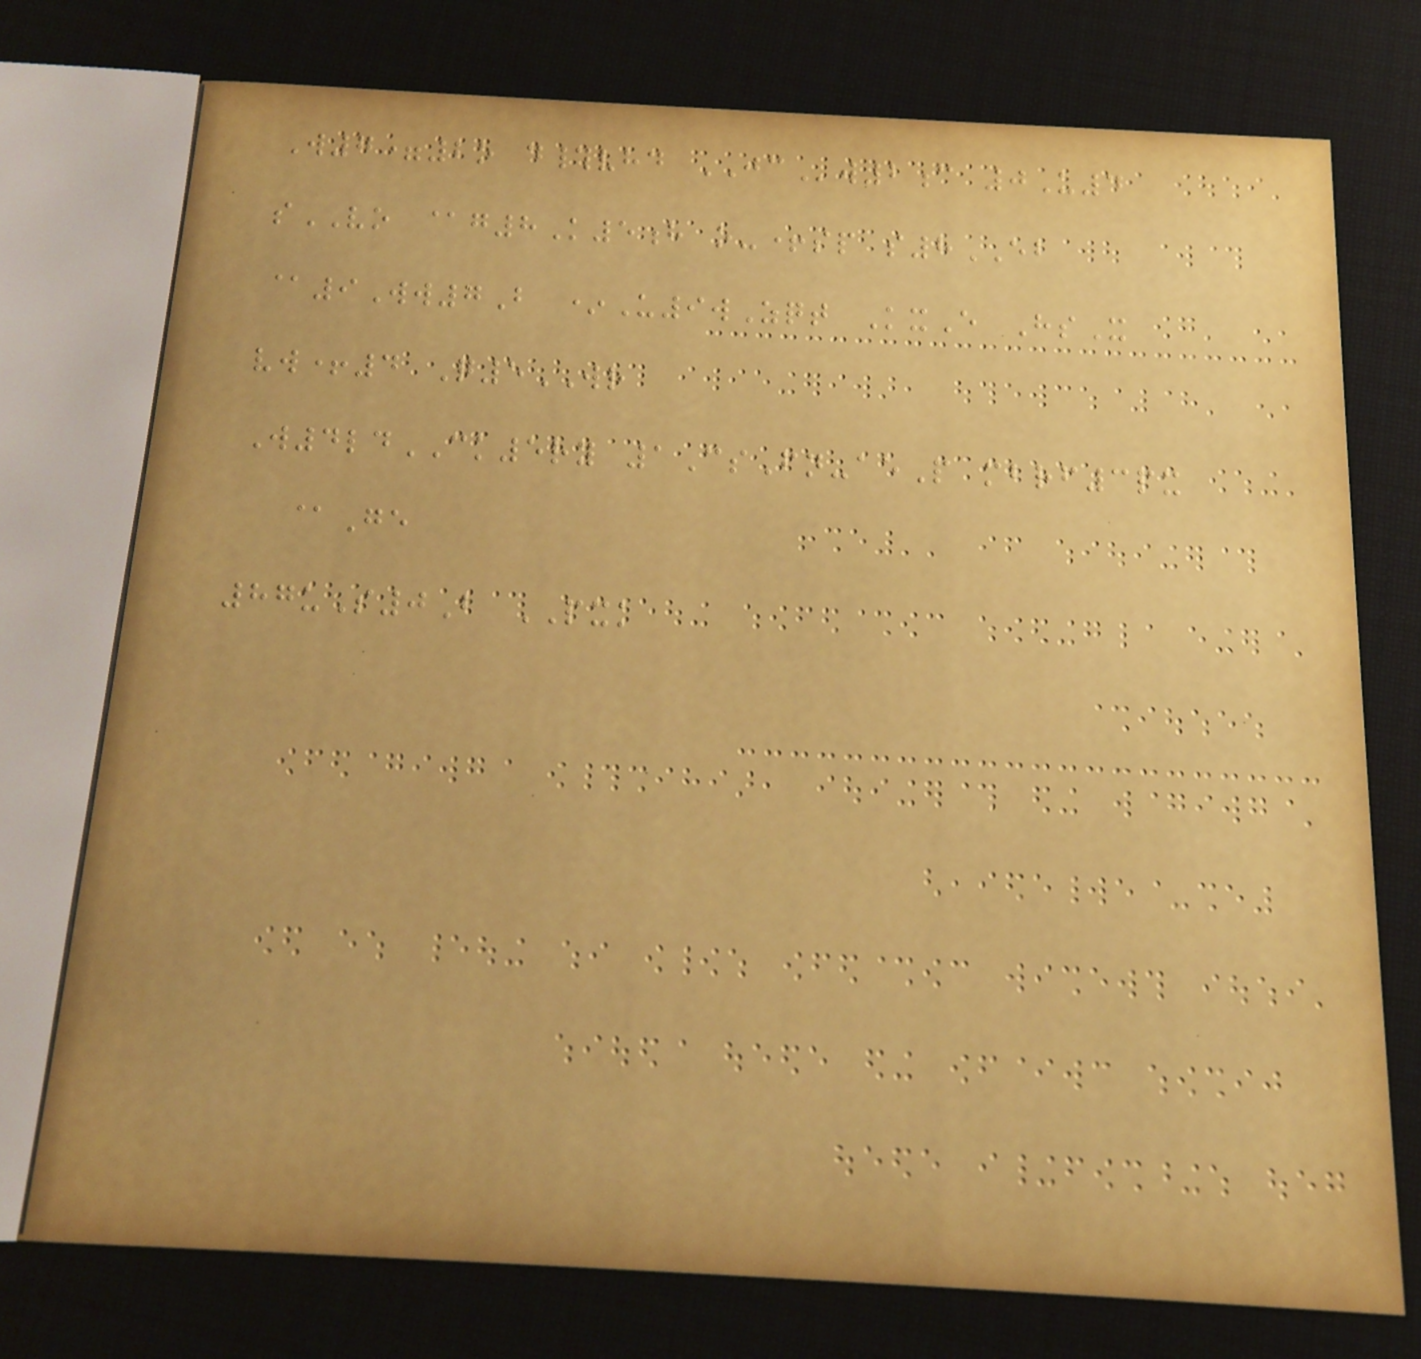W7=2o d#vhd JCw2c 0U4
sVO @g8K5h o-+sp s8EB
@9Ww7B *U9wZqt KxE HsX
vw+4 Q5WR
W4ldCK5ry 1CsFn-aeP mbrf3px
@Ge
87uS0B PXK
